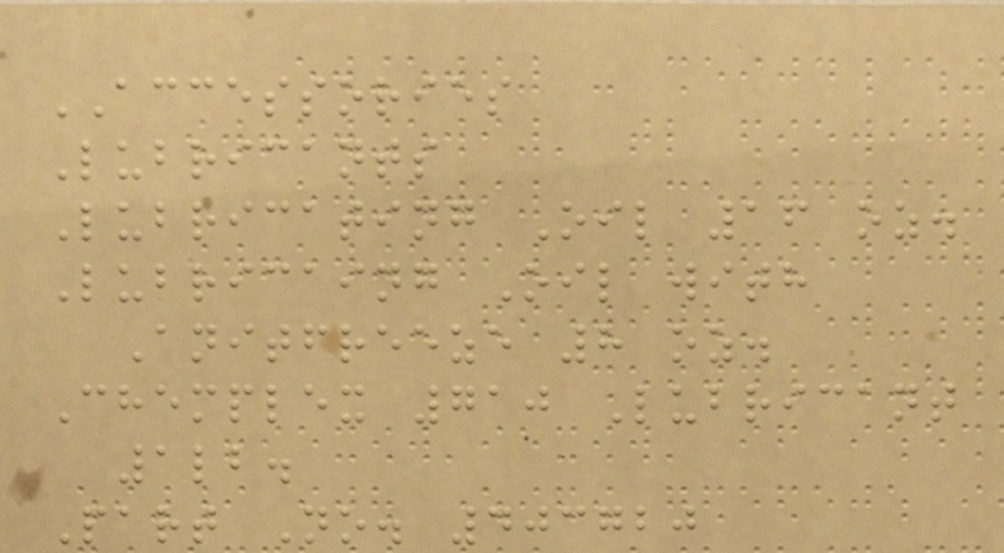ACCESSORIES
Lubricants
Lubricating Oil 16 oz.
Lubricaing Oil with
Anitfreeze 8 oz.
Chemplex 710 Lubricant
1lb.
Part No. 403720
